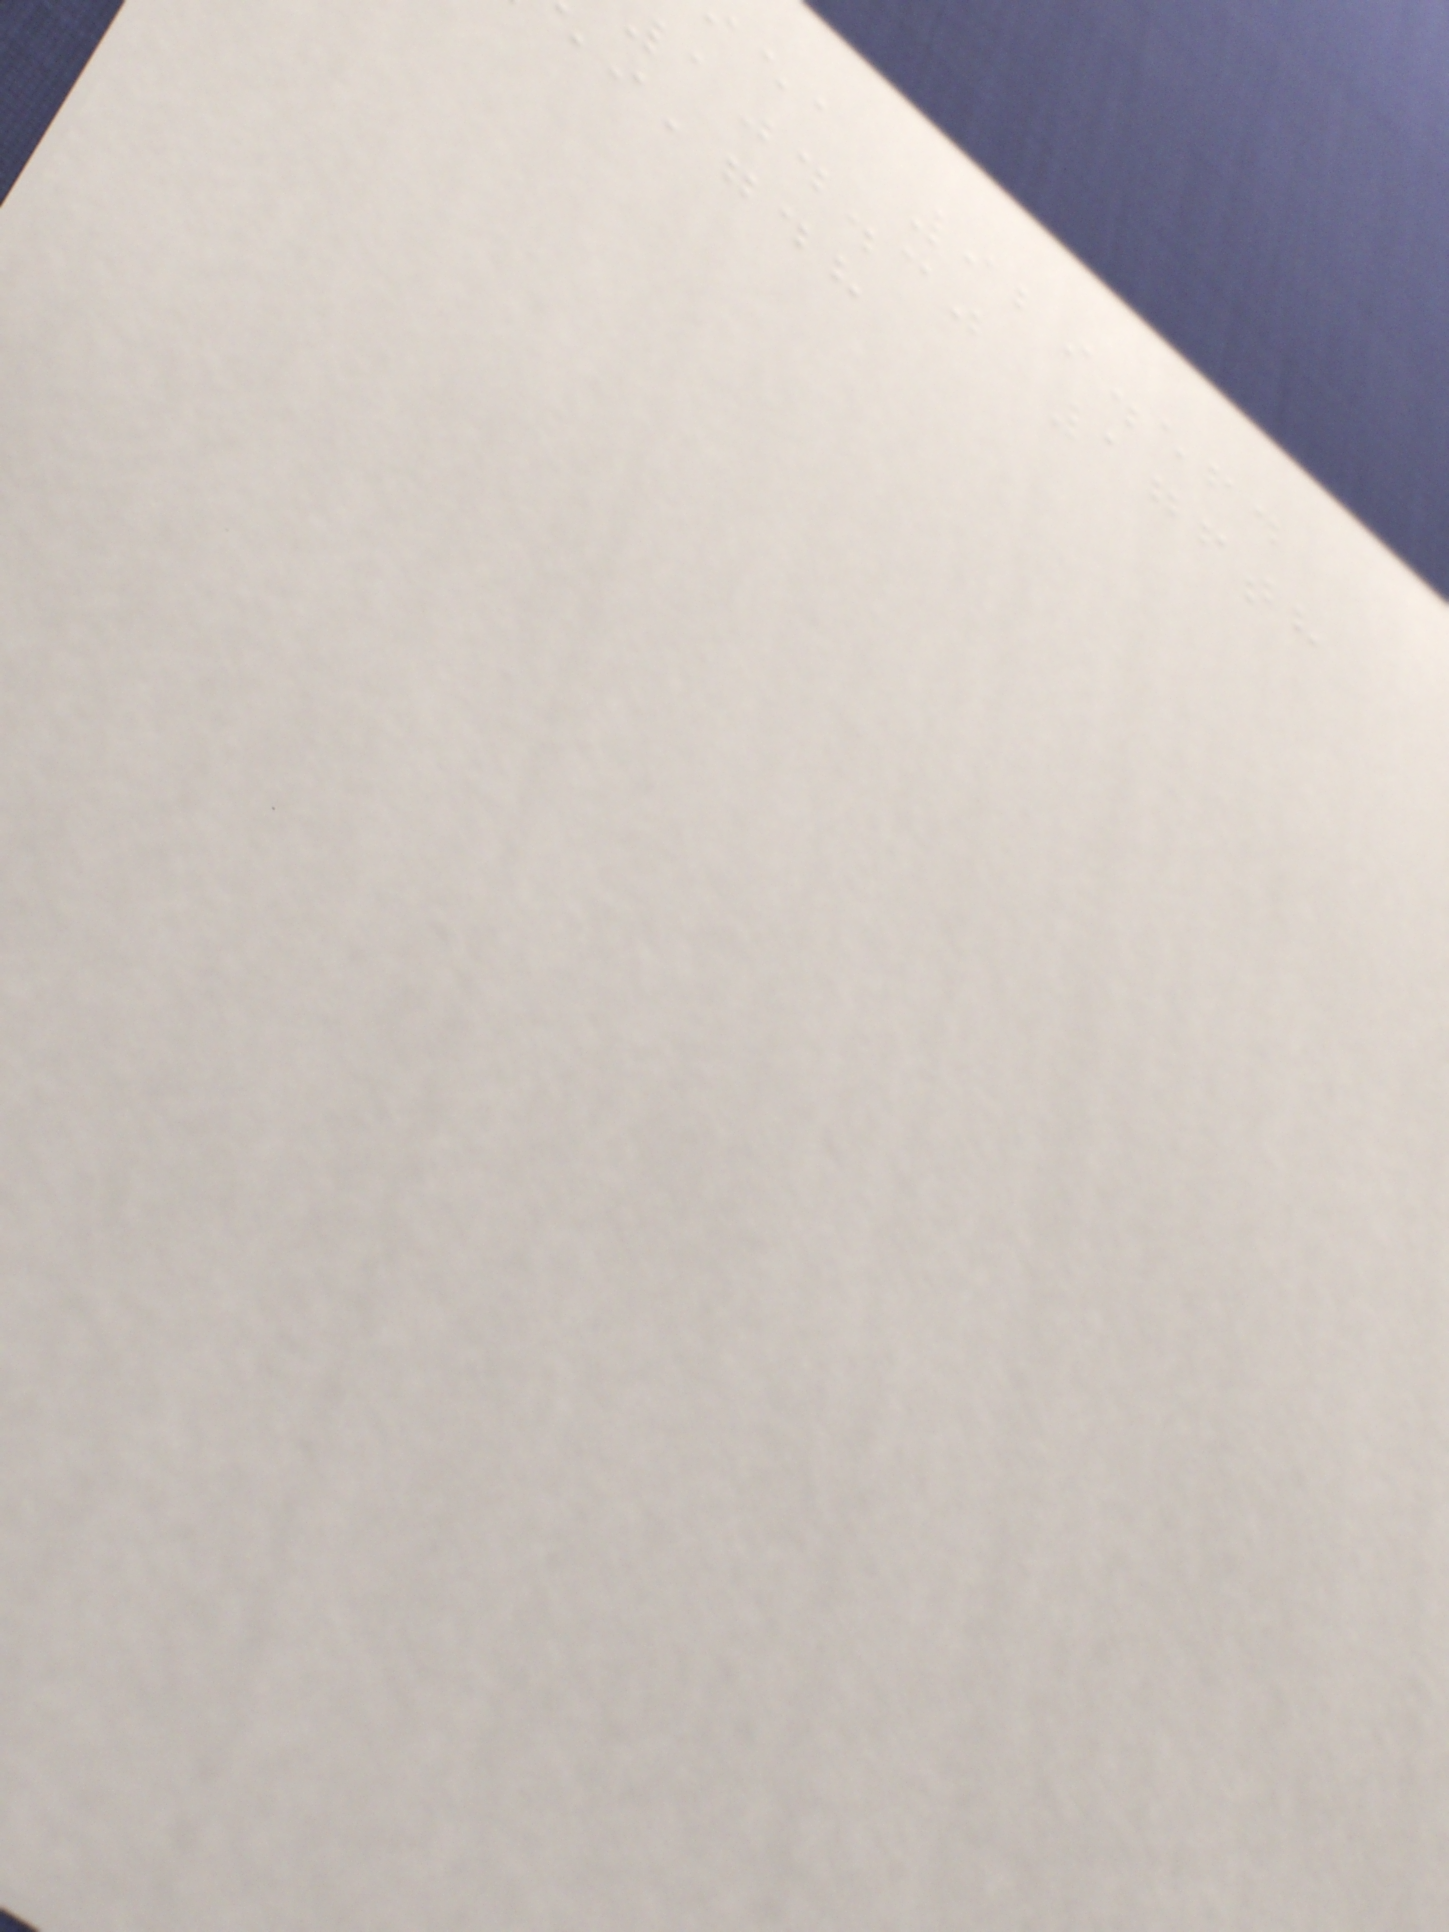ea 929.564
ajd.cj 176th
,gdh
